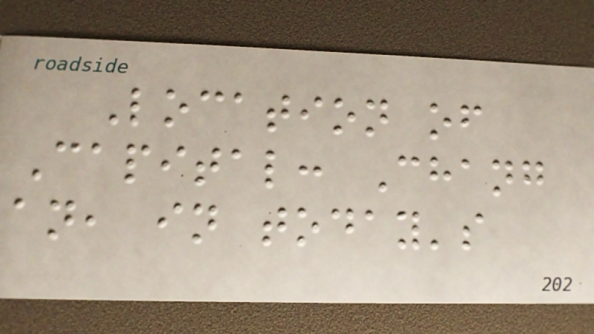Location of
Capital: Chang
an, in today's
